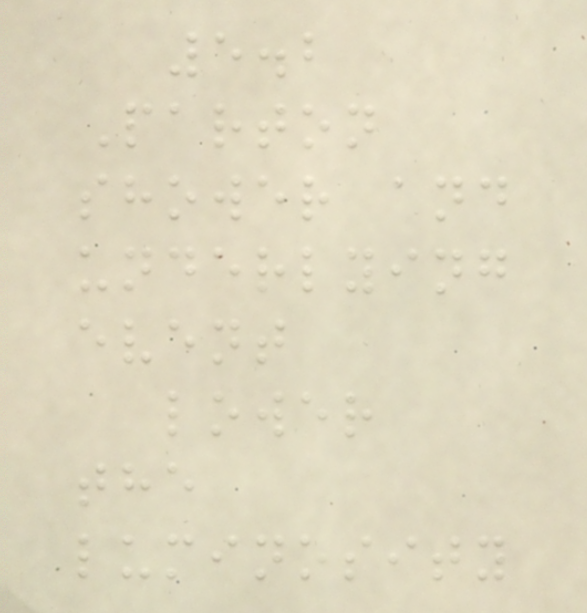5.2
Parton
shower and
underlying
event
lower
the
luminosity
